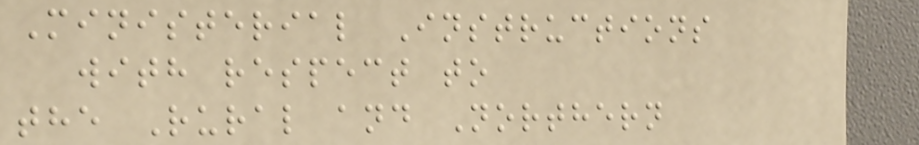Ministerial Instructions
with respect to
the Rural and Northern
